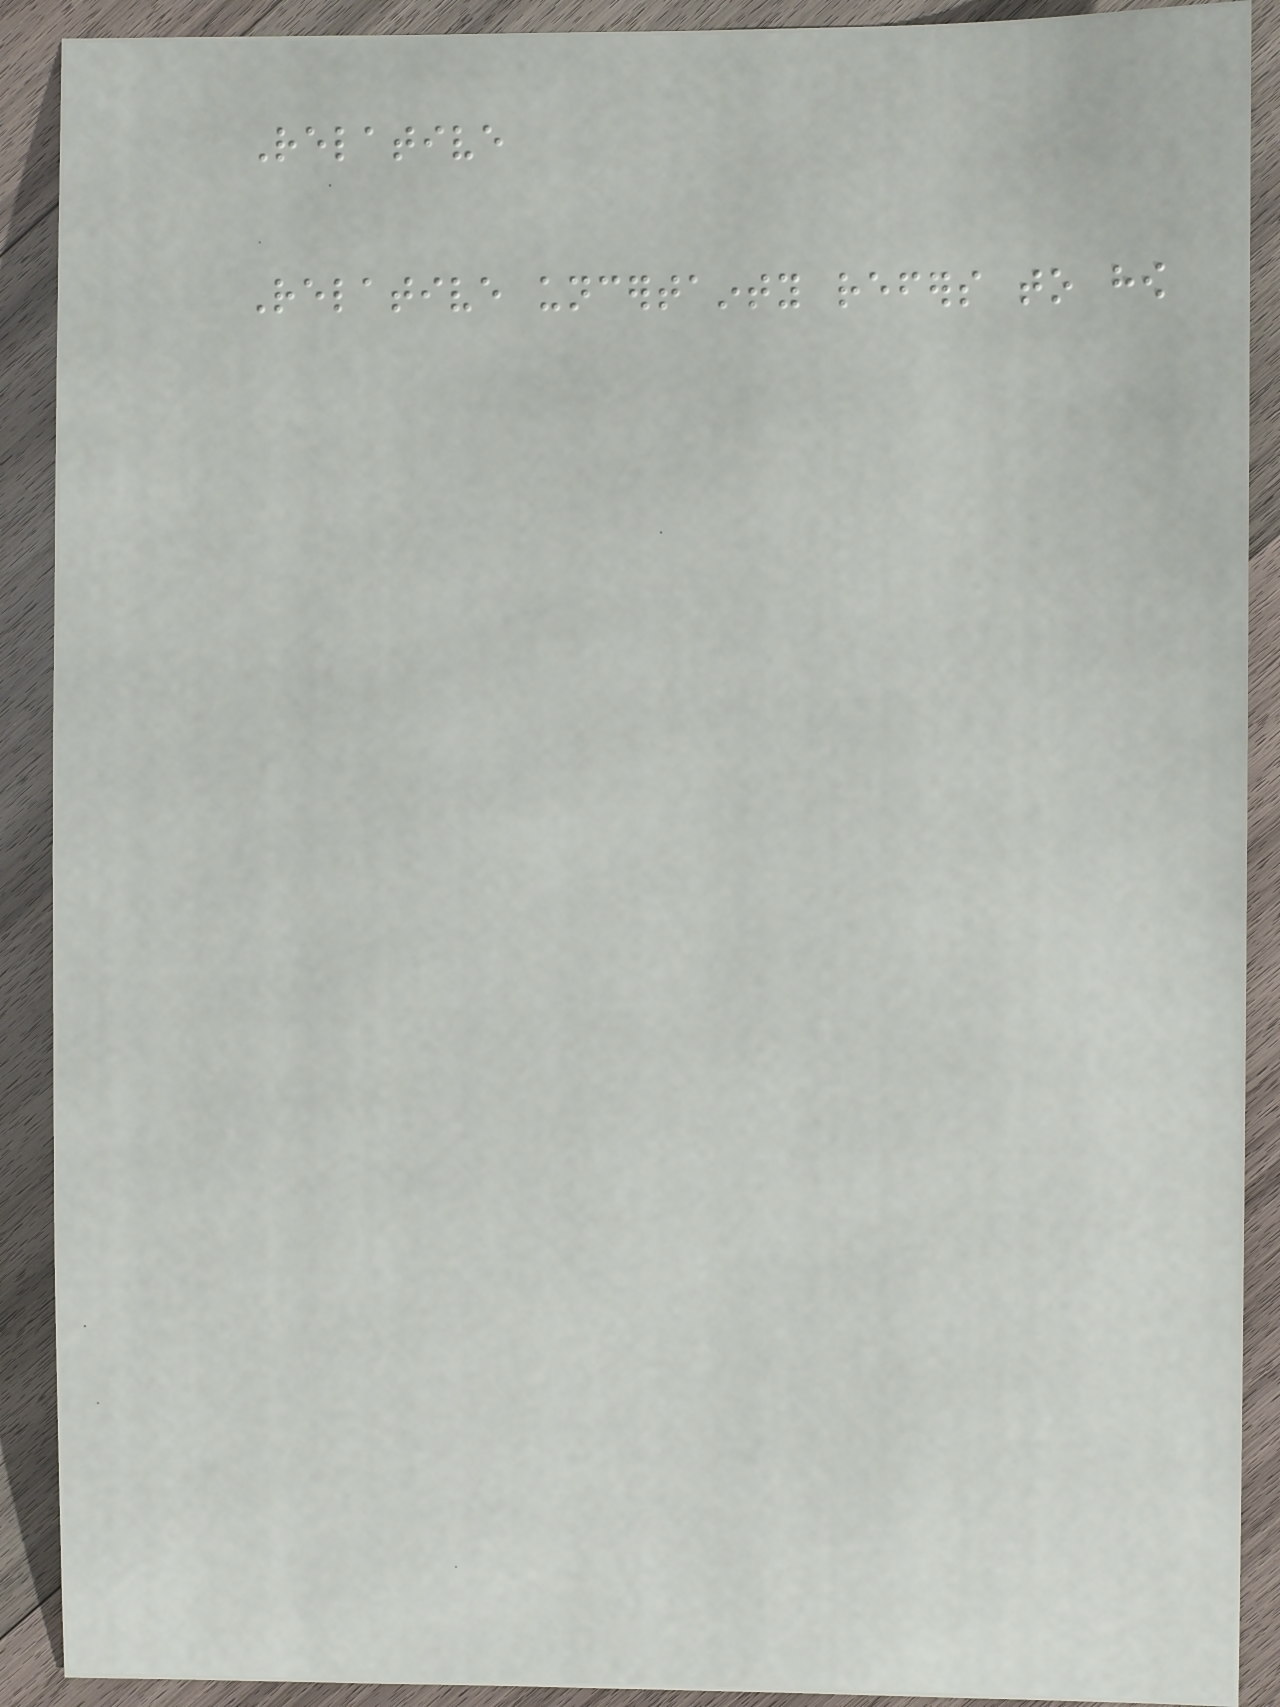Relative
Relative uncertainty refers to how
